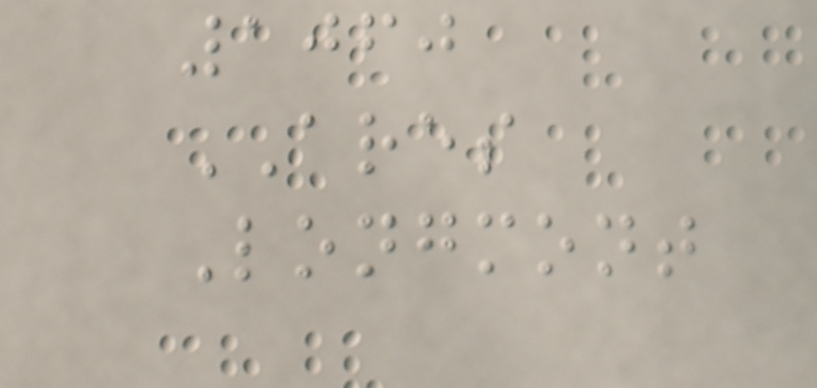1060
ARES
Longmont
